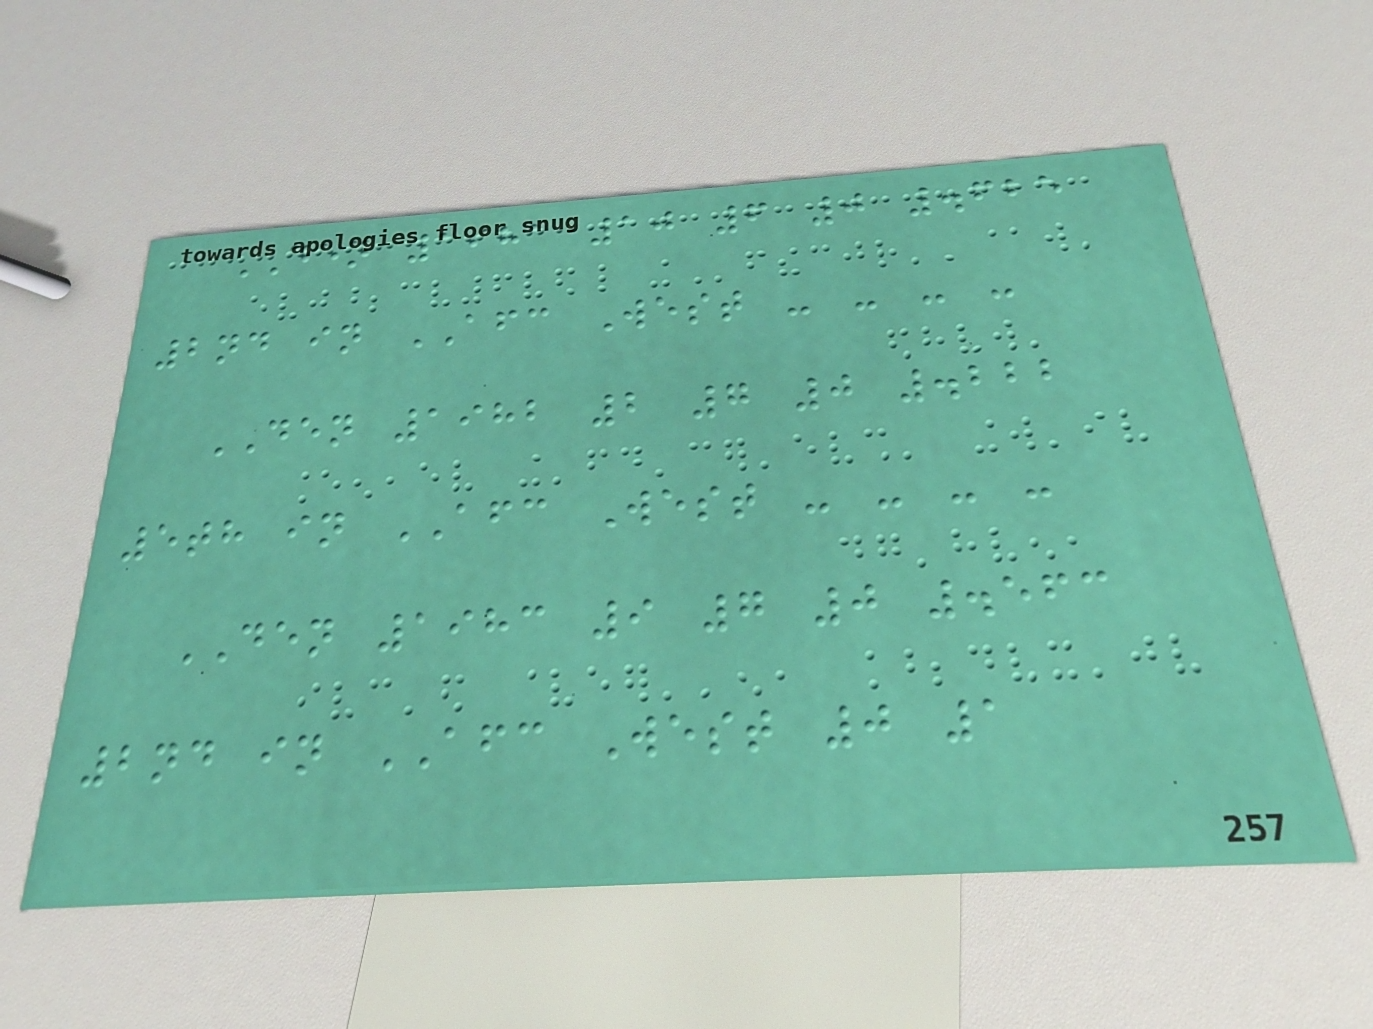DEN 1981 10 6 0 .625
2nd in AFC West - - - -
DEN 1982 2 7 0 .222
5th in AFC West - - - -
DEN 1983 9 7 0 .563
2nd in AFC West 0 1
